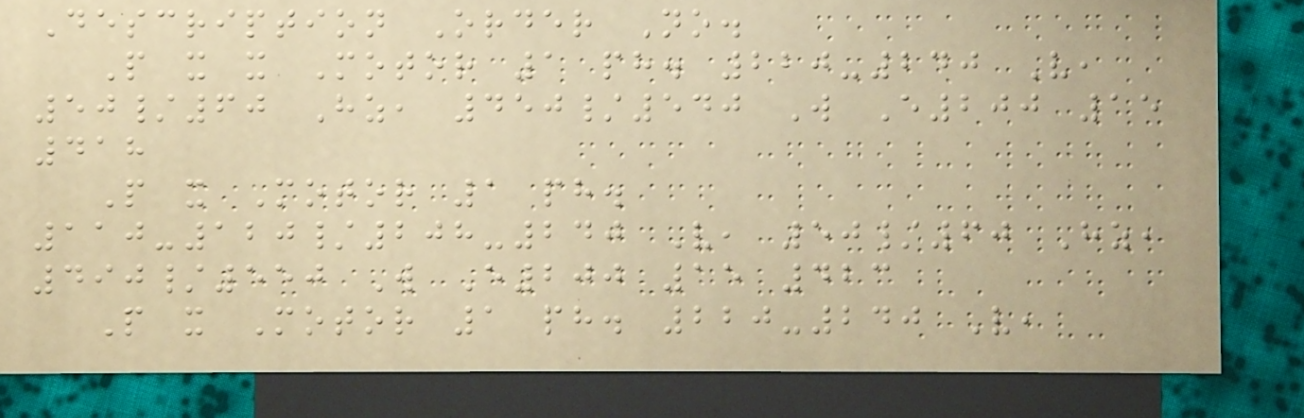Description Order No.
P x x Motor 1 ph. 220-240 V,
50/60 Hz, 450/540 W E200 15
418
P x Motor 1 ph.
110-120/208-240 V, 50/60 Hz,
490/550 W E200 15 423
P x Motor 1 ph. 220-240 V,
